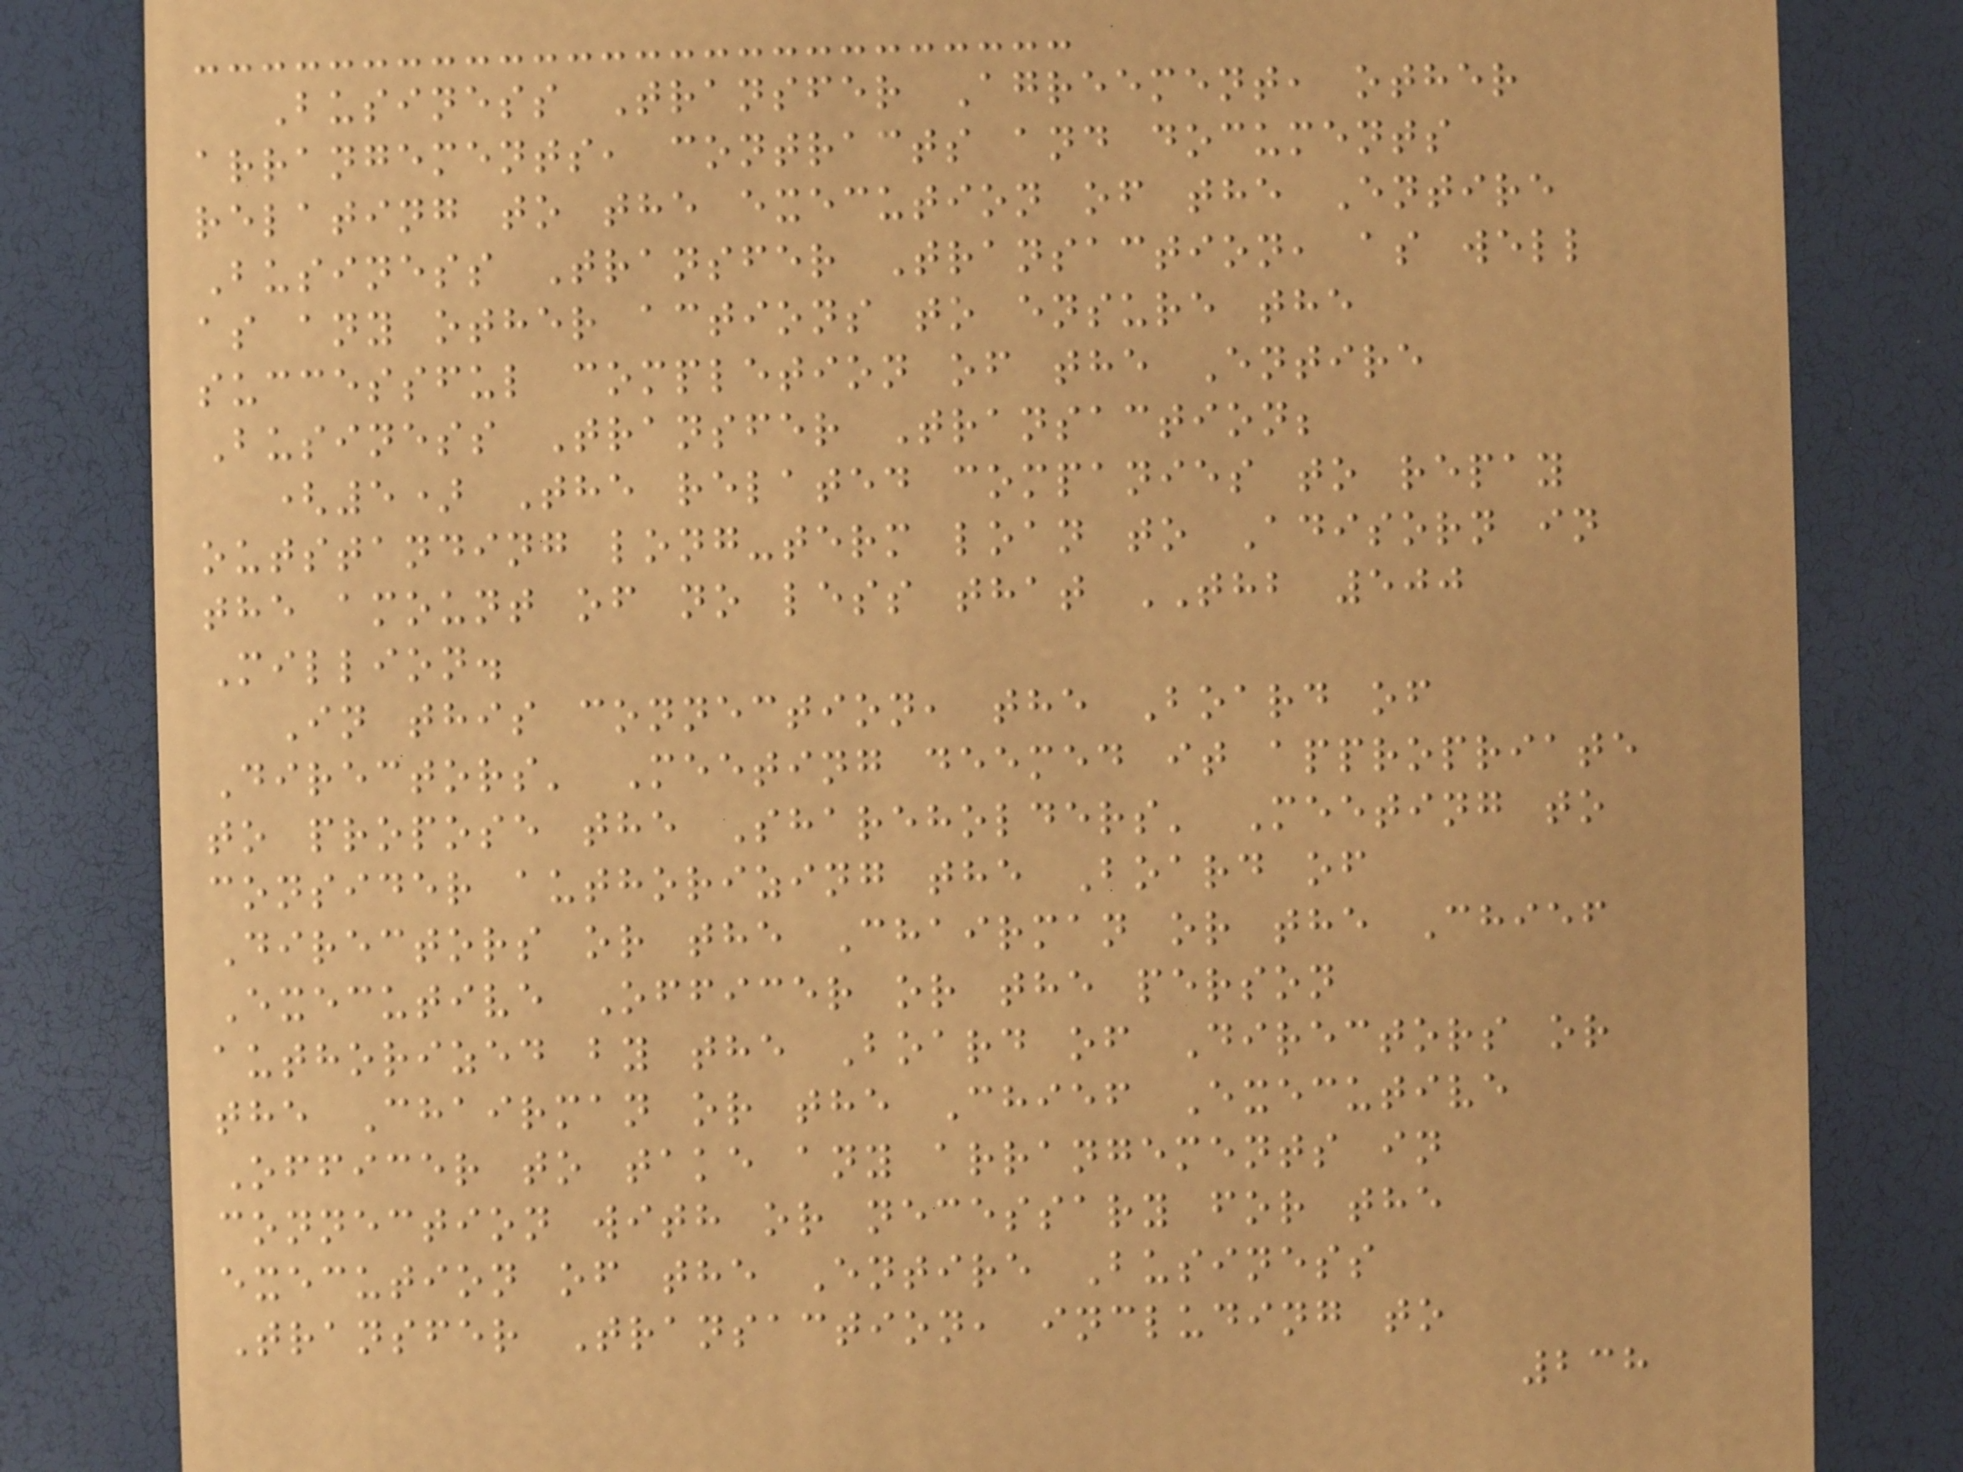Business Transfer Agreement, other
arrangements, contracts and documents
relating to the execution of the Entire
Business Transfer Transaction, as well
as any other actions to ensure the
successful completion of the Entire
Business Transfer Transaction;
(5) The related companies to repay
outstanding long-term loan to Adisorn in
the amount of no less that THB 500
Million.
In this connection, the Board of
Directors' Meeting deemed it appropriate
to propose the Shareholders' Meeting to
consider authorizing the Board of
Directors or the Chairman or the Chief
Executive Officer or the person
authorized by the Board of Directors or
the Chairman or the Chief Executive
Officer to take any arrangements in
connection with or necessary for the
execution of the Entire Business
Transfer Transaction, including to
238
